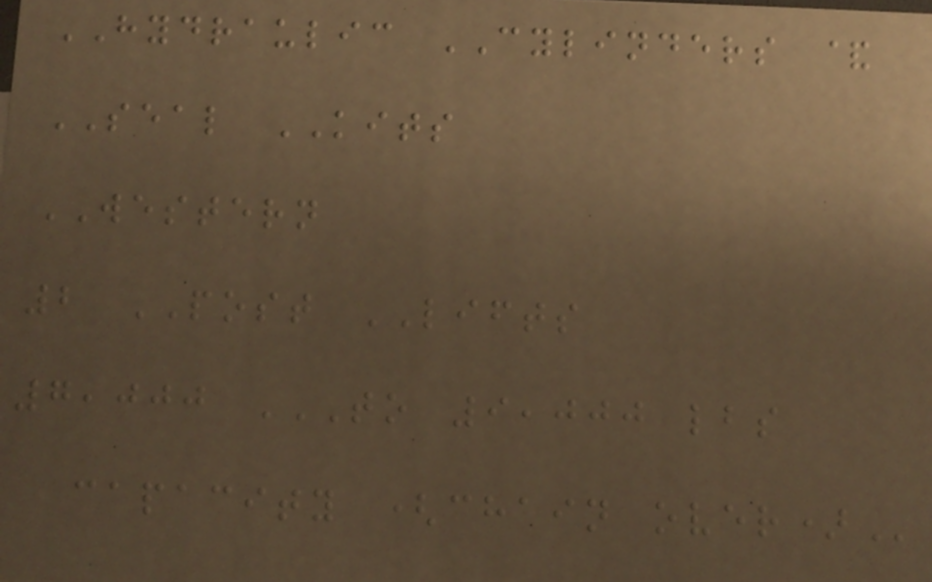HYDRAULIC CYLINDERS &
SEAL KITS
WESTERN
2 POST LIFTS
7,000 TO 9,000 LBS
CAPACITY (CHAIN OVER)
